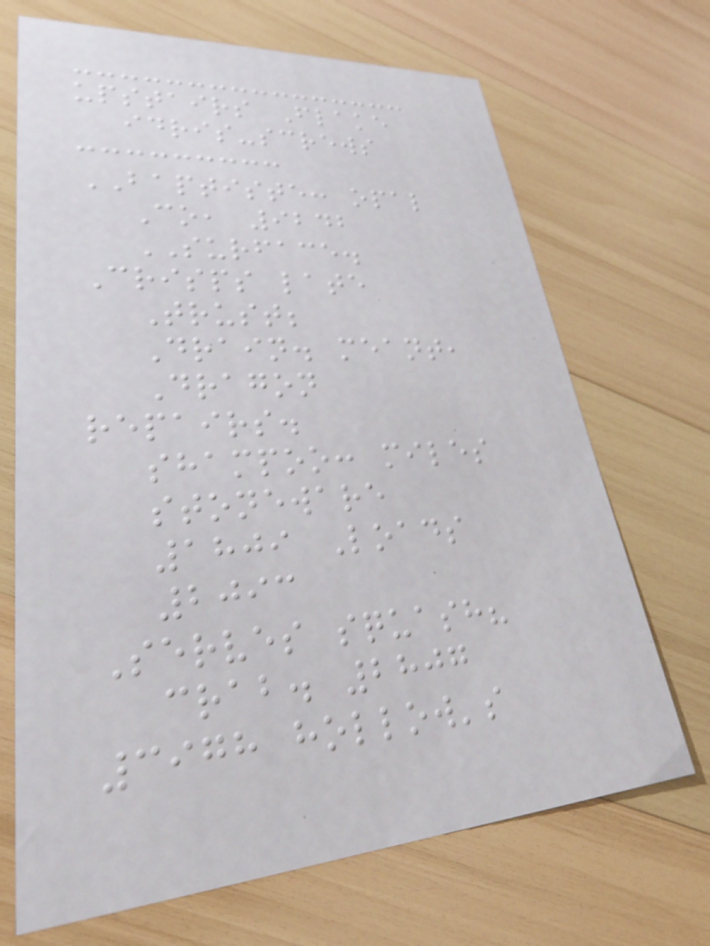upstairs Flake
idris-screws
BAPTISTE: opal
Co, 9242
SURFACE.
Crisps late
Trust;
Drain. meant,
Dragon
repairs.
shampoo: miles
stoneware
1809 Loads
2093
Serves squash?
crab. 2807
3978 hollow's
